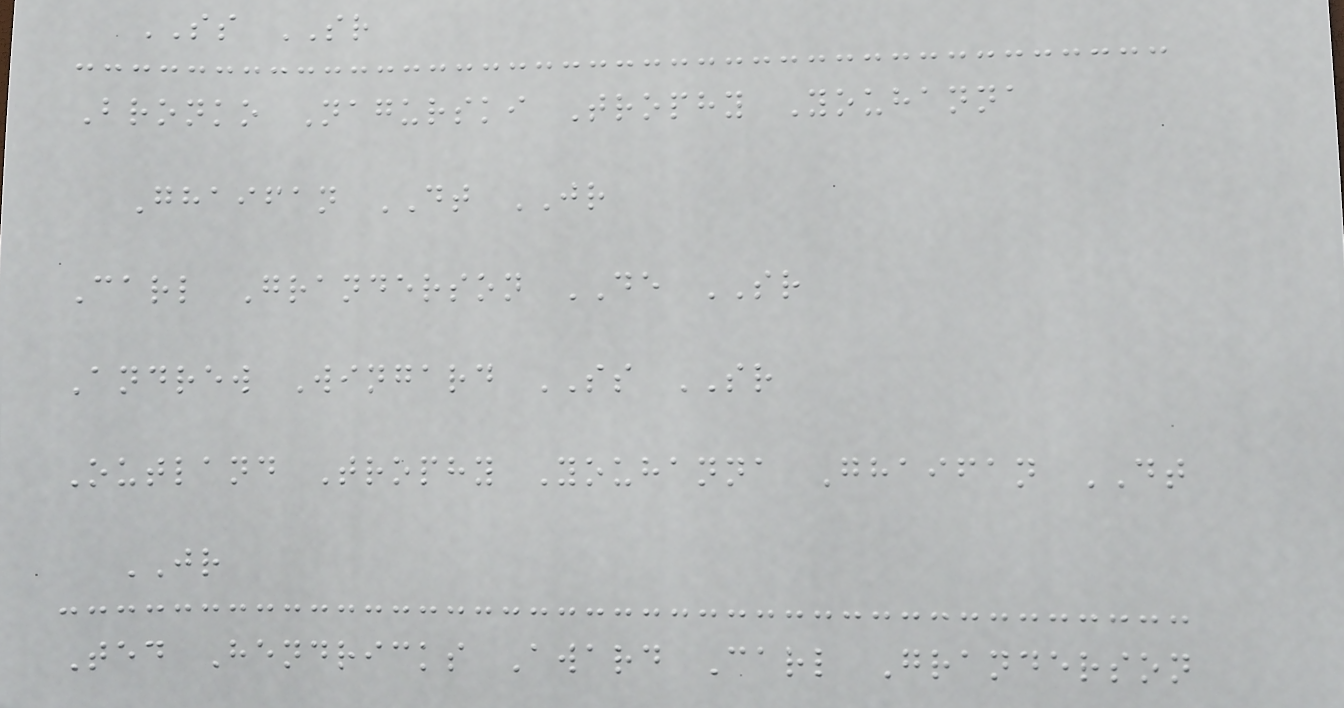SS SR
Bronko Nagurski Trophy Youhanna
Ghaifan DT JR
Carl Granderson DE SR
Andrew Wingard SS SR
Outland Trophy Youhanna Ghaifan DT
JR
Ted Hendricks Award Carl Granderson
